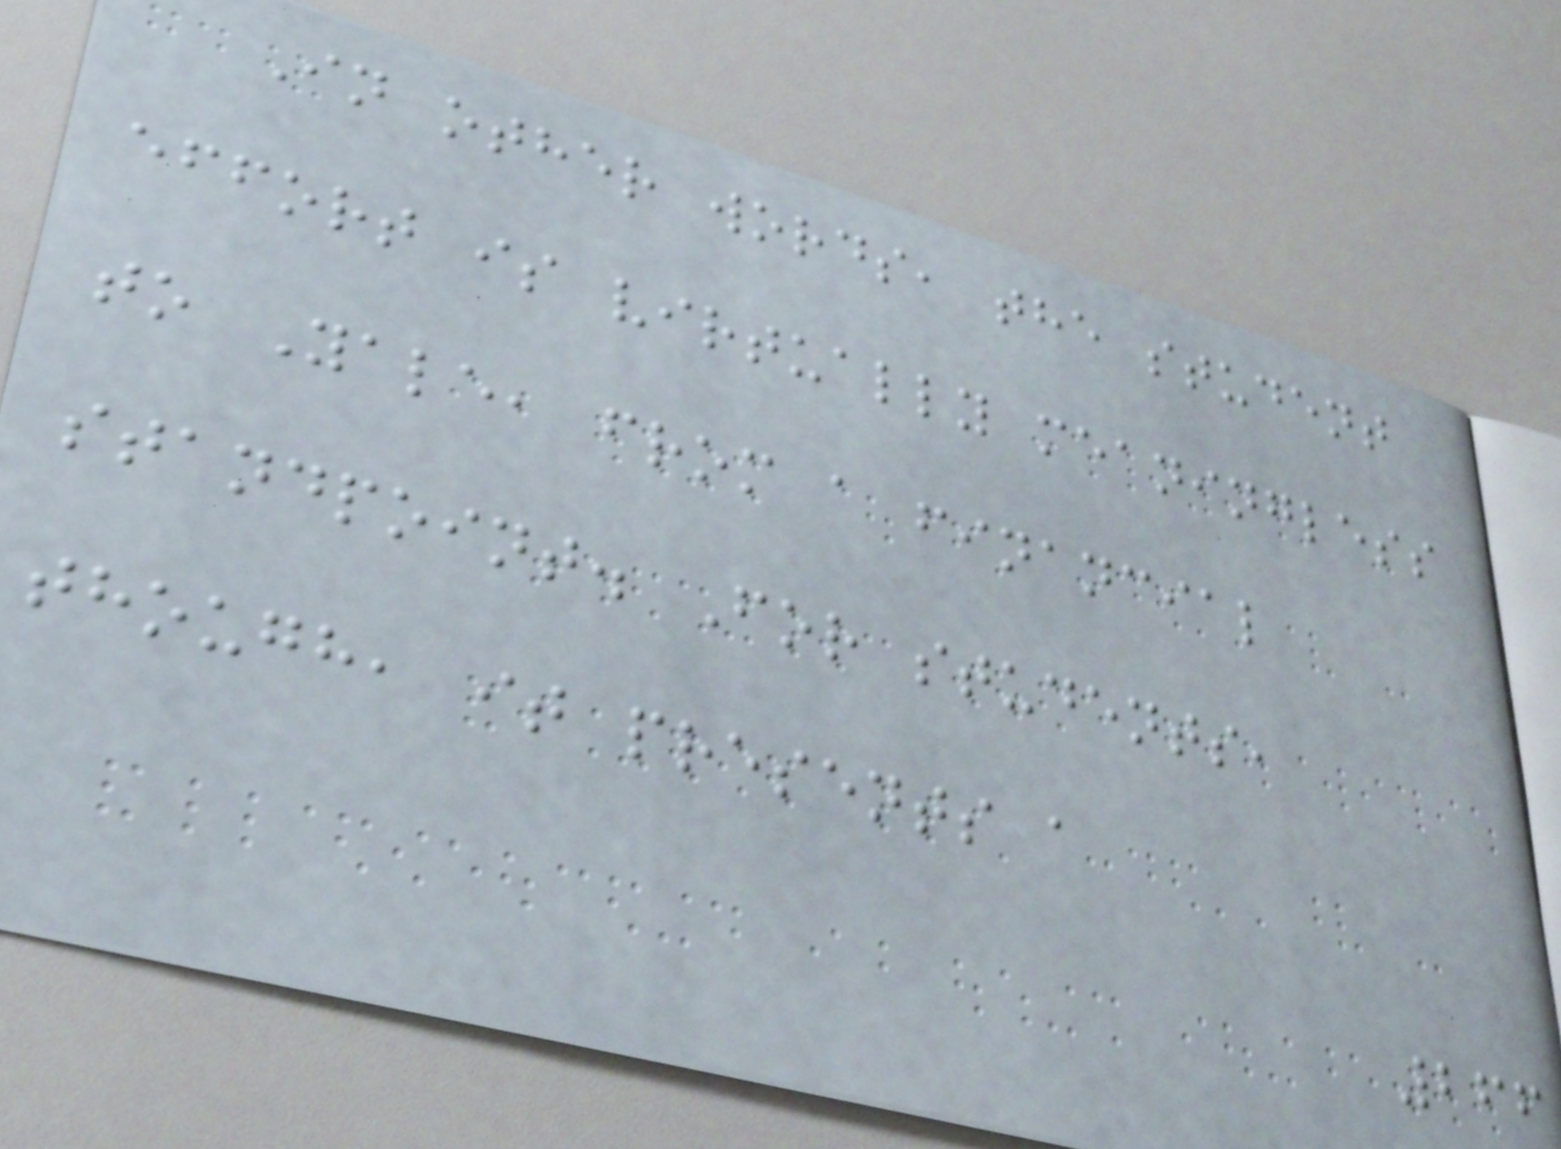In other words, the student
effort is virtually meaningless
to Yale, from a financial
standpoint. For students,
though, it presents a
266
